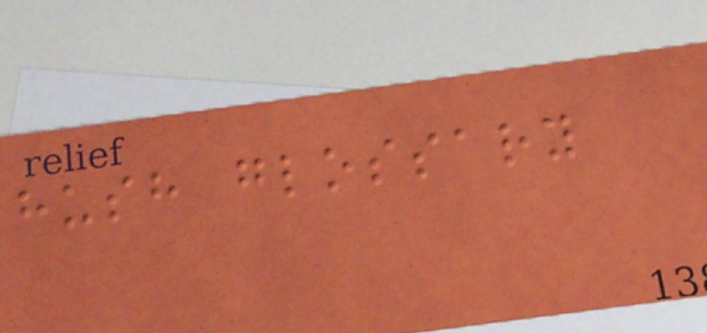hush glossary
